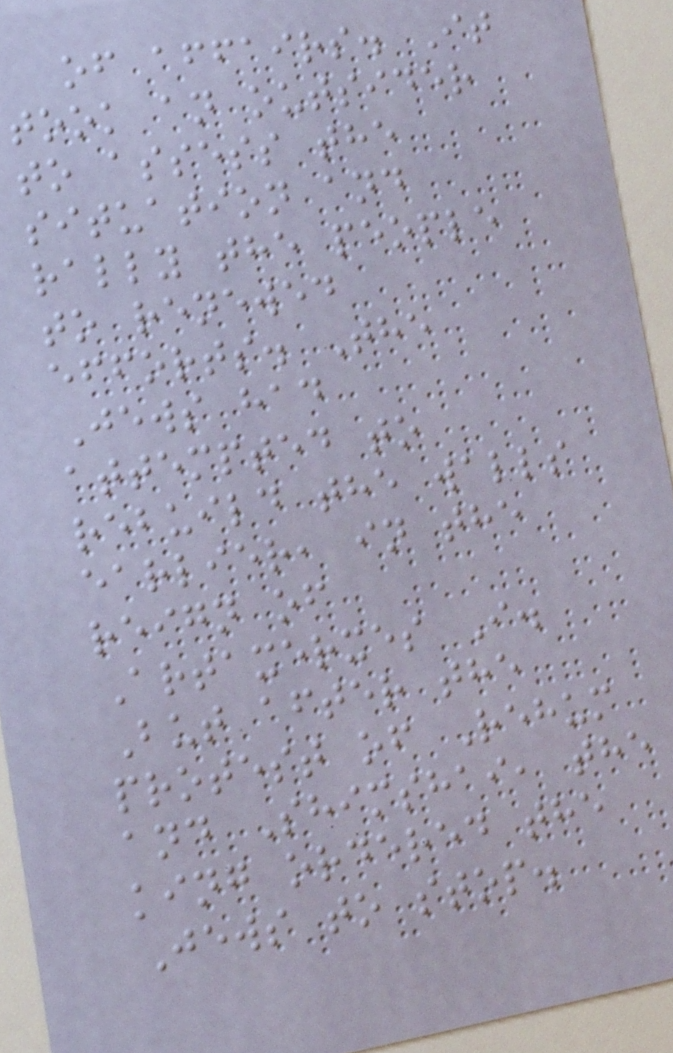of affairs. It
took an outsider
to assess the
situation and
rally the people
to renewed
efforts. The
Jews had
attempted to
rebuild the walls
earlier, in the
reign of
Artaxerxes I.
But after the
protest of Rehum
and Shimshai, the
king ordered the
Jews to stop.
